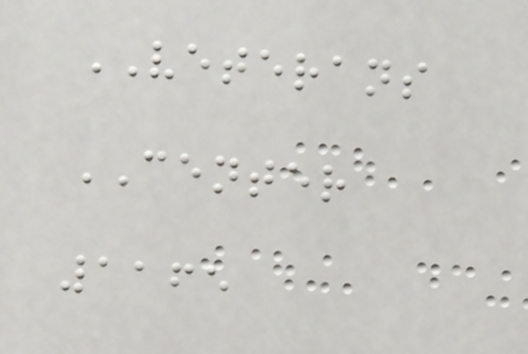VETERANS
CENTER
1165
